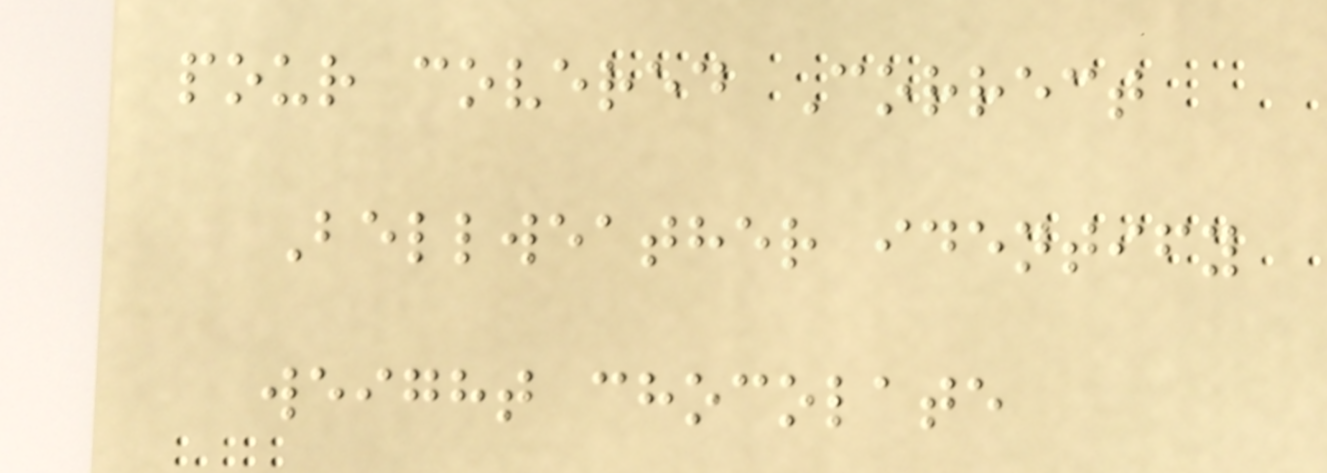pour covered Correct
Bellweather identify
weight chocolate
